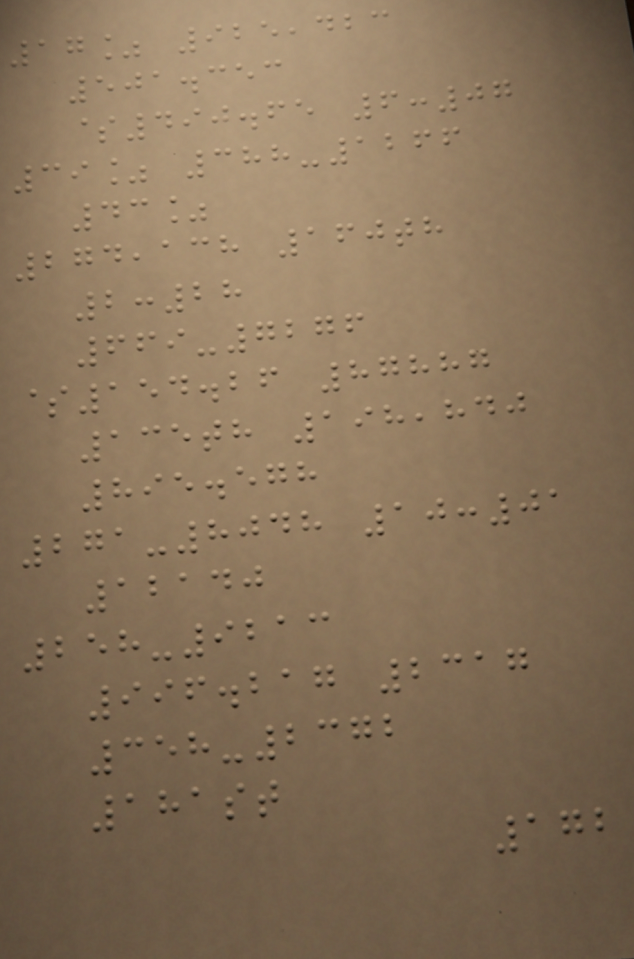17% 925,423
501.353
$490.65 6:07
39% 388-1266
43%
274,138 160th
2:28
669-7276
$154.26 87887
135th 198,840
895.578
271-8048 10:01
12140
258-9213
996.217 2317
358-2372
181st
172
